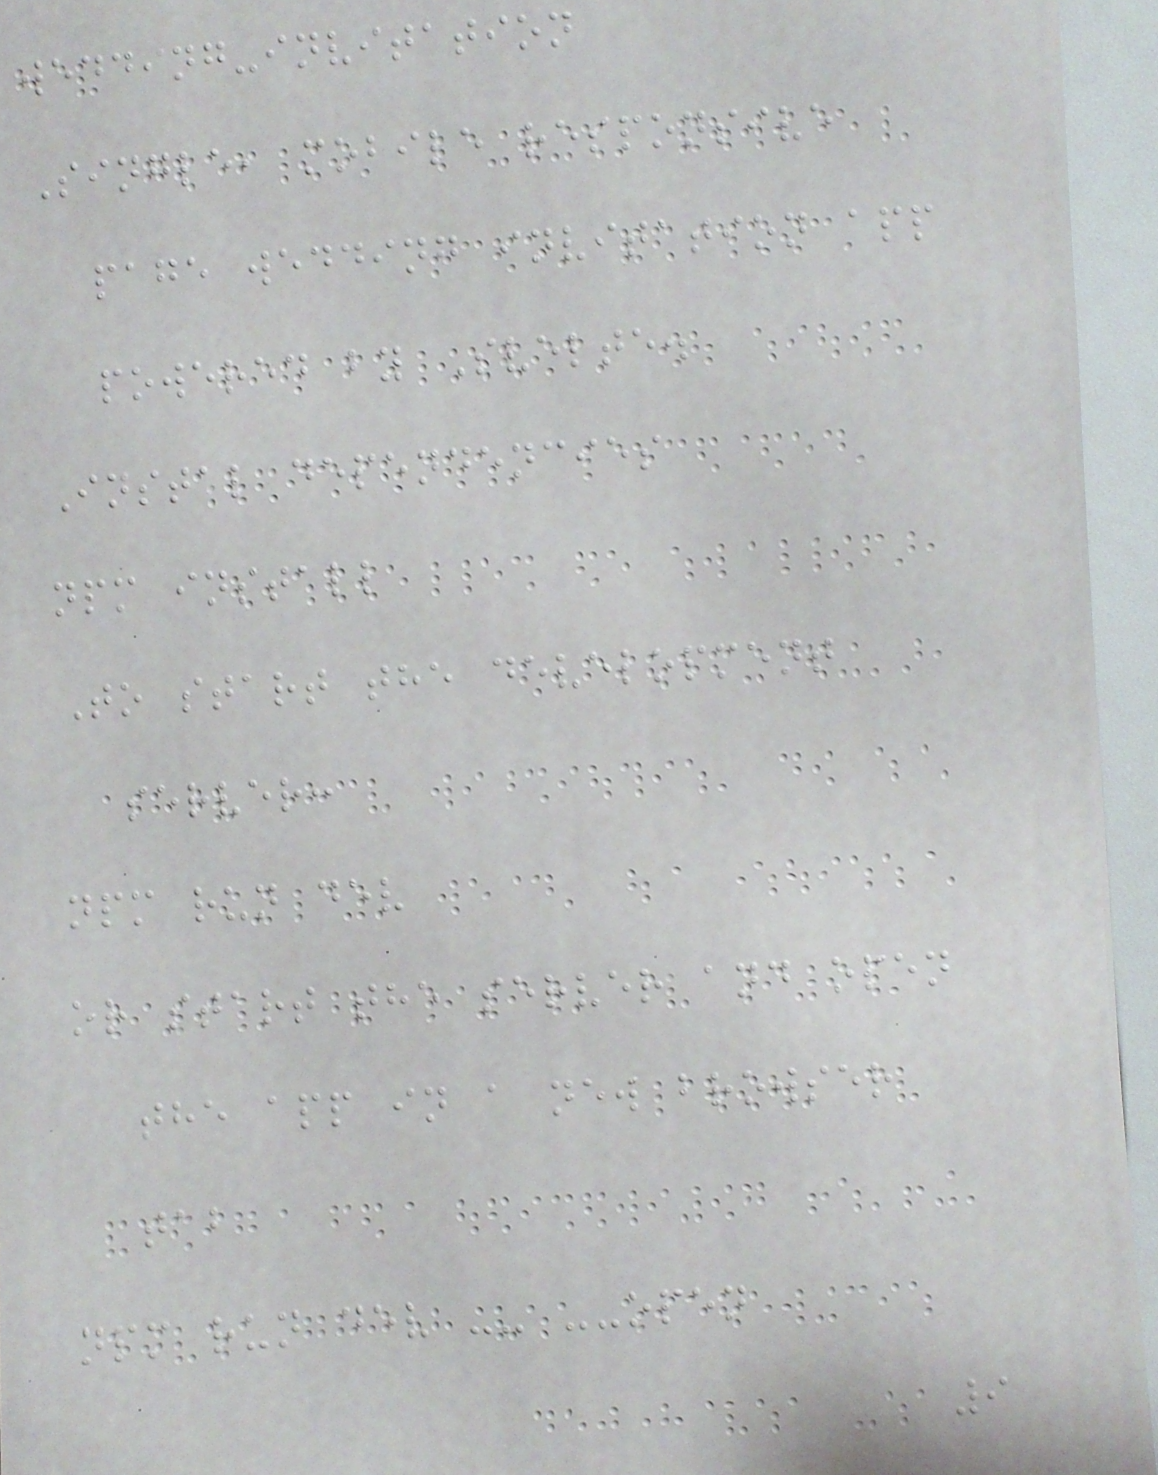wedding-invitation
Single, mobile responsive
page wedding invitation app
powered by Svelte.
Instal dependencies
npm install
To start the development
server:
npm run dev
or start the server and open
the app in a new browser
tab
npm run dev -- --open
9
